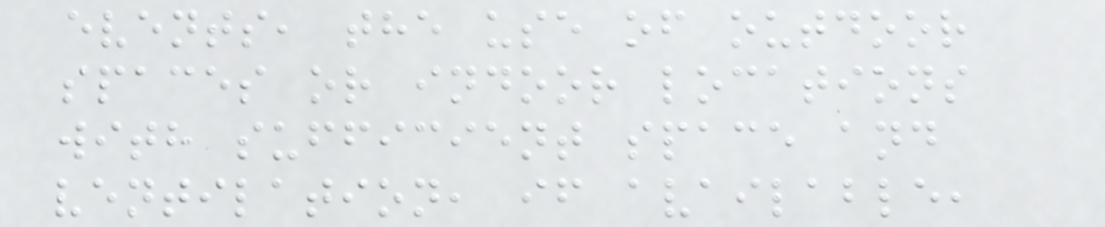events, the use of outdoor
spaces or indoor locations
with sufficient space and
ventilation, if available,
